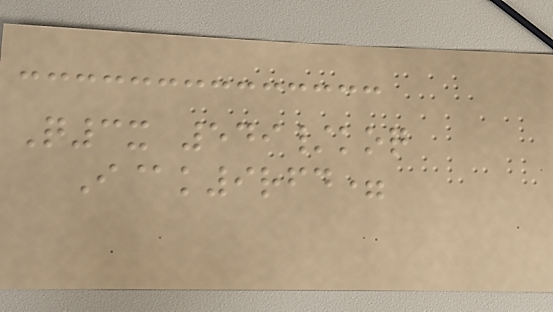Q3x 549/koq
I@k9rfd=
